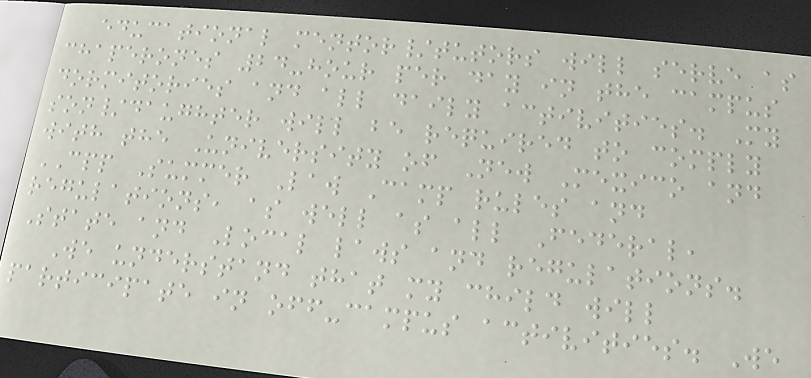educational mentor/tutors will serve as
chaperones 24-hour per day in the campus
dormitories and all daily activities. My
son/daughter will be required to comply
with the University of New Mexico and
CPP Summer Law Camp rules and
regulations, as well as all Federal,
State and Local laws and regulations.
We understand that my child will
participate in off-campus activities. We
